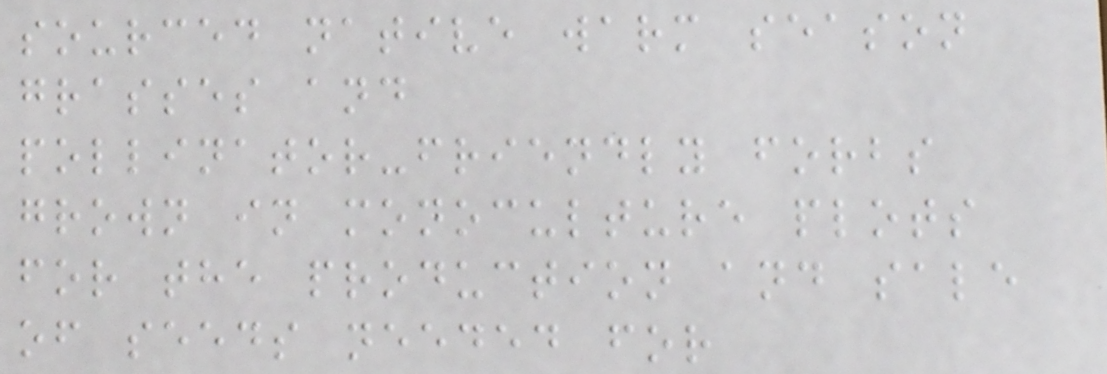sourced native warm season
grasses and
pollinator-friendly forbs
grown in monoculture plots
for the production and sale
of seeds needed for
